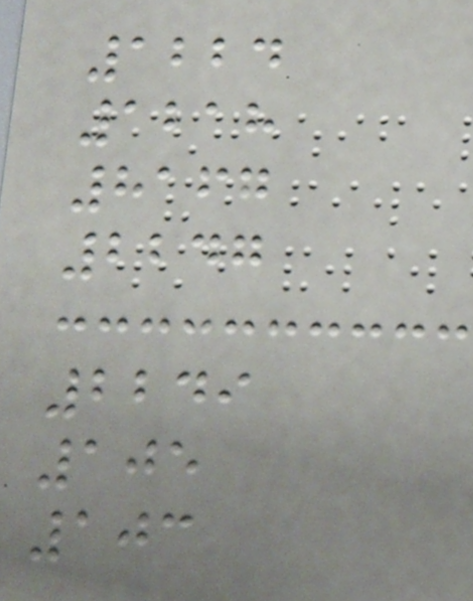1224
1218
8167
2247
2249
105
103
